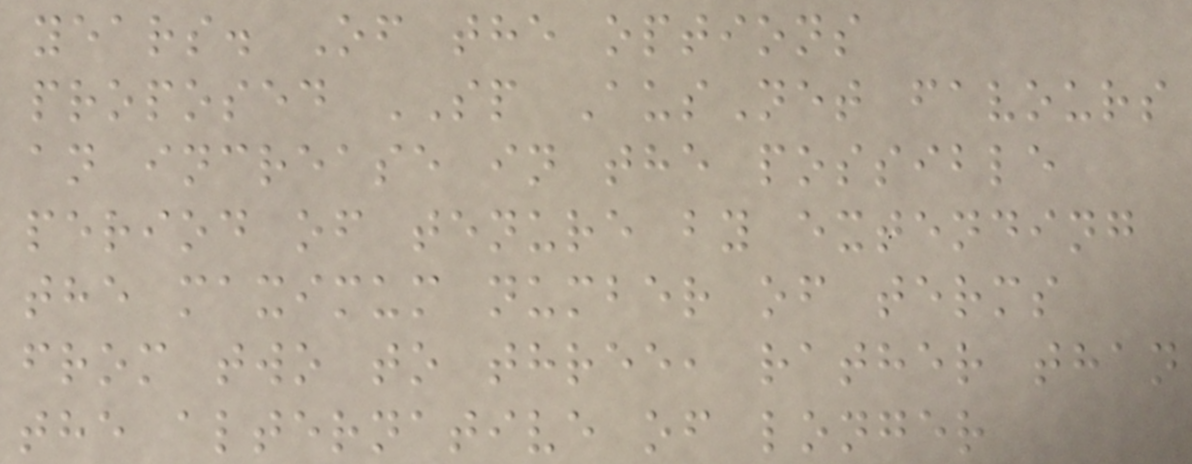years. Of the options
proposed SP AusNet favours
an increase in the possible
period of tenure by extending
the maximum number of terms
from two to three, rather than
the alternative of longer
